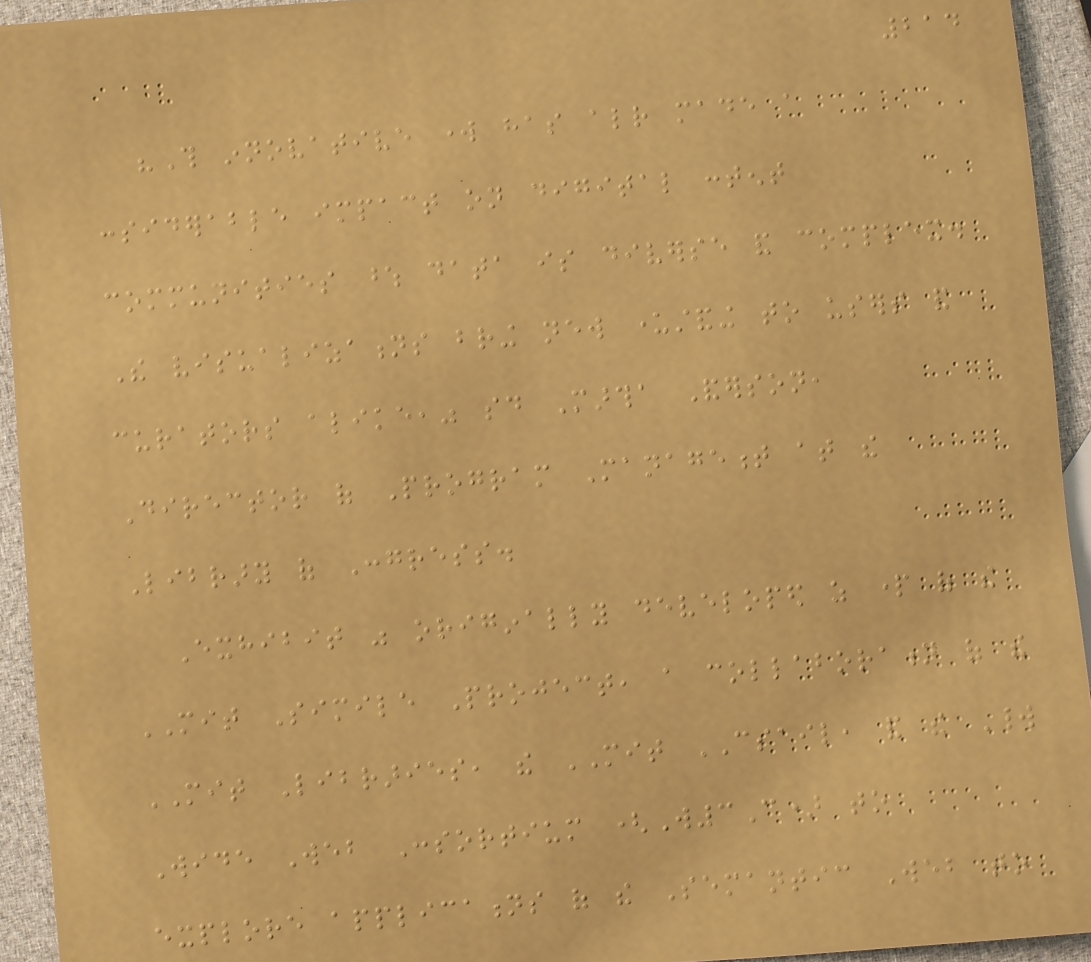214
"This innovative work has already made a
considerable impact on digital content
communities whose data is diverse and complex.
The visualizations bring new understanding to users and
curators alike," said Martha Anderson,
Director of Program Management at the
Library of Congress.
Exhibit was originally developed as part of the
MIT Simile Project, a collaboration of the
MIT Libraries, the MIT CSAIL, and the World
Wide Web Consortium (W3C) to
explore applications of the Semantic Web to
